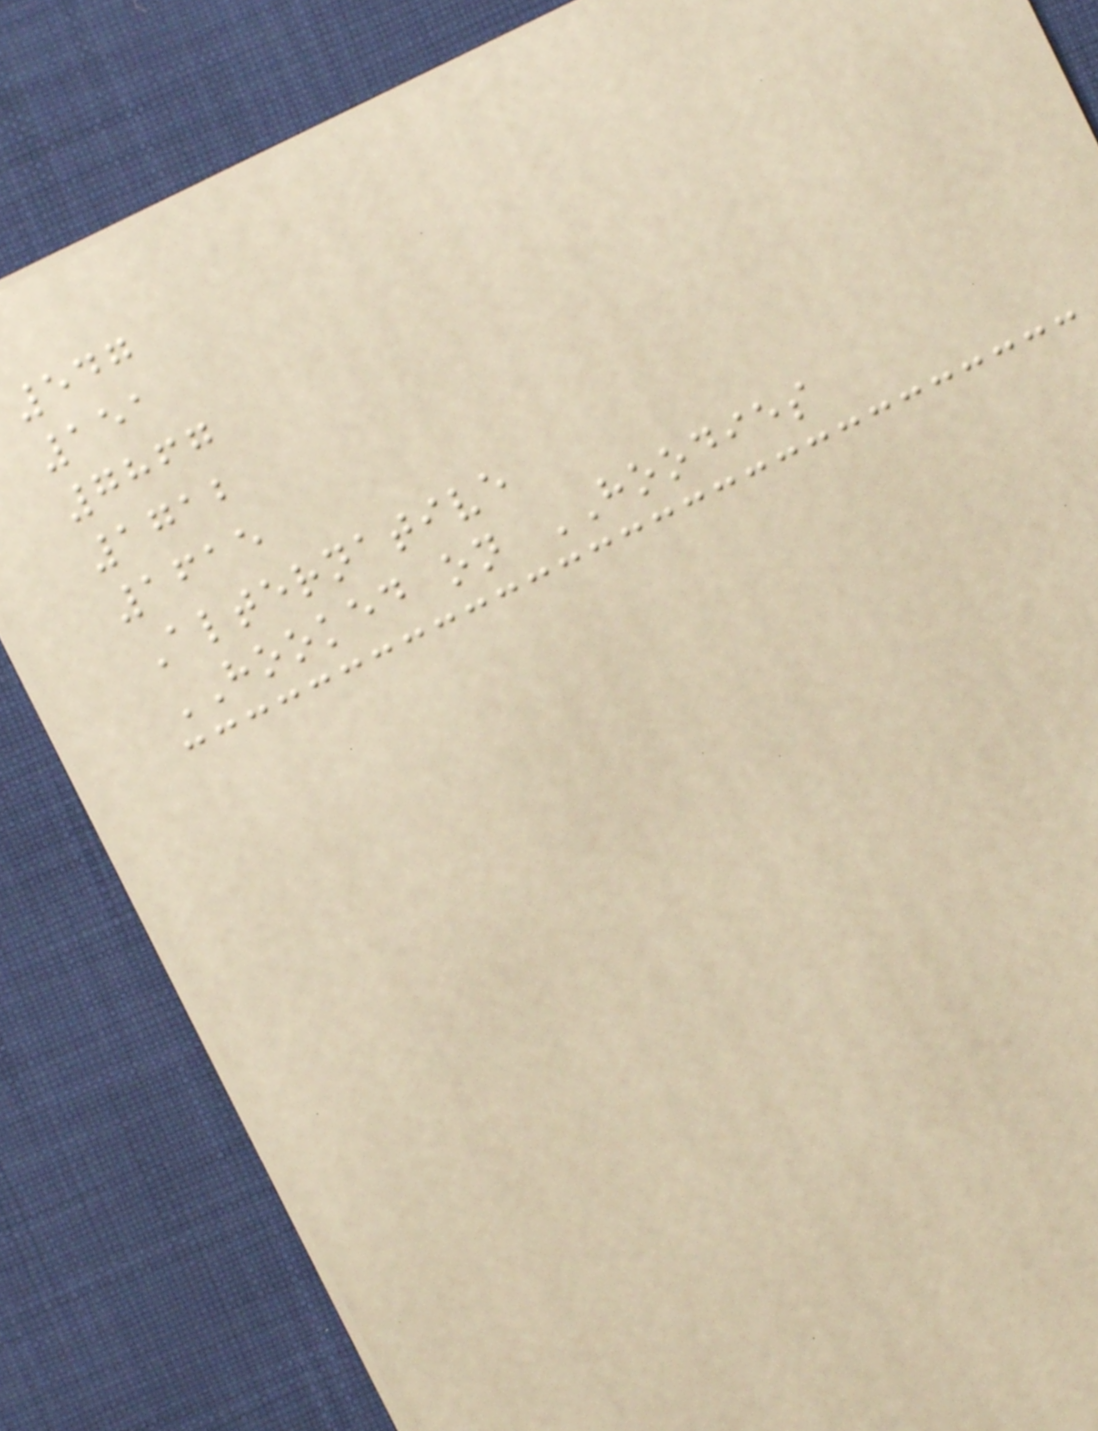547
151
7867
1712
1615
Alternative
HOOKED on HOODIES
